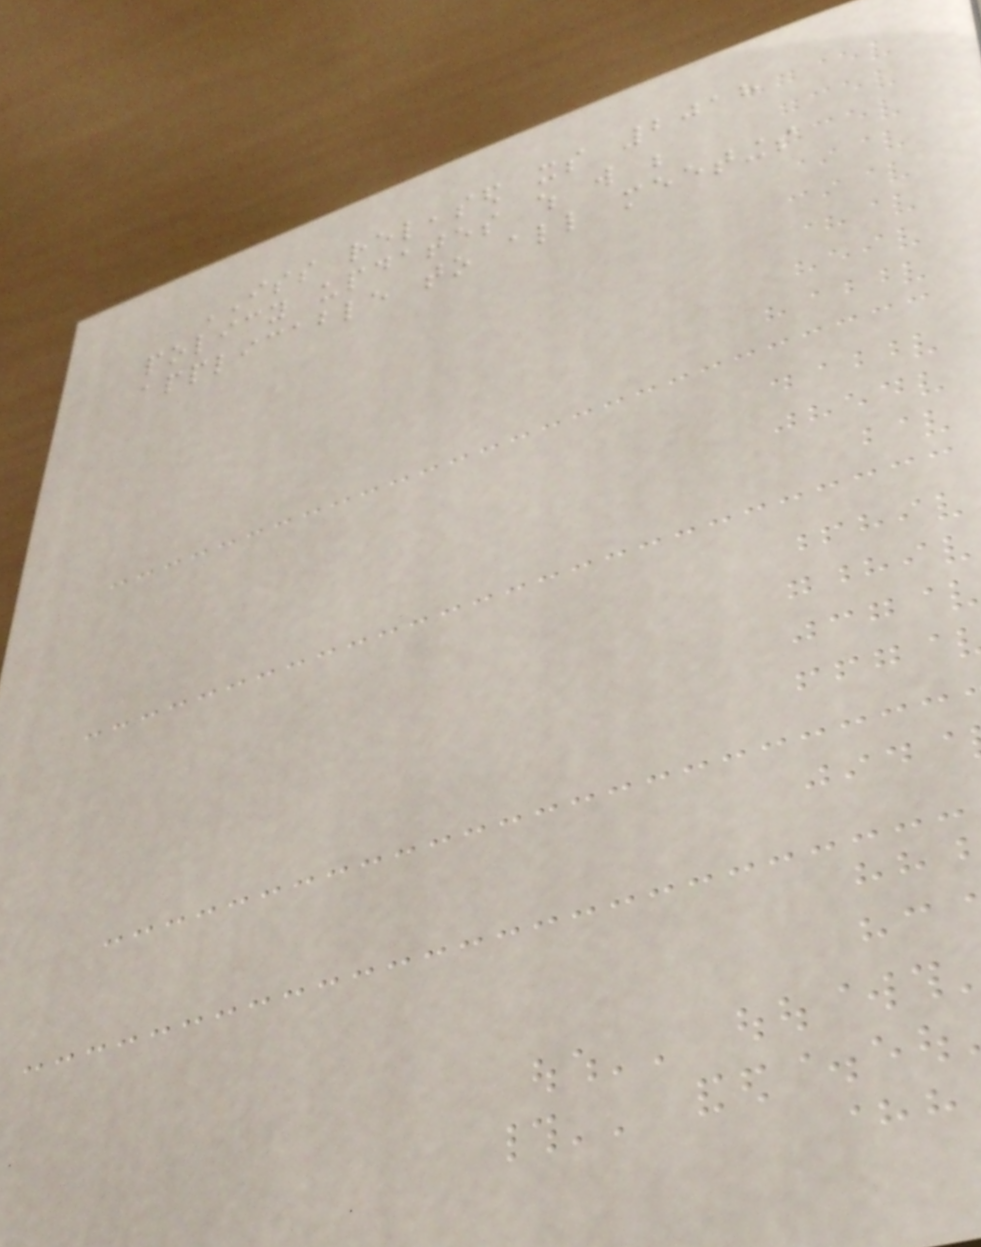ISS released its 2018
policy updates which will be
applicable to all meetings
